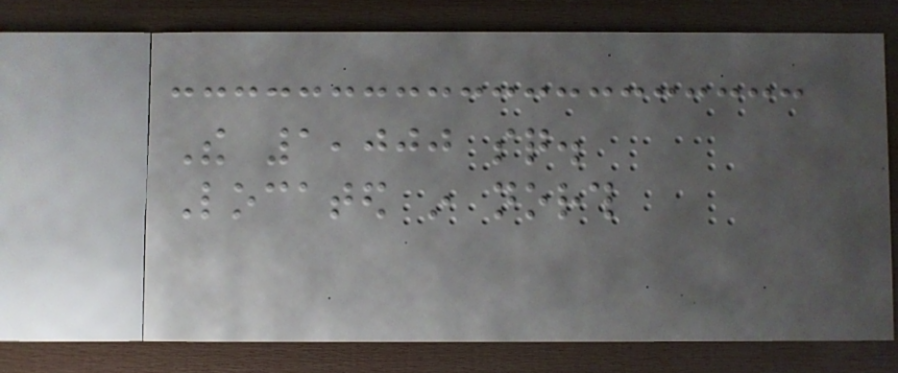The 1,000 sq.
Located in north
